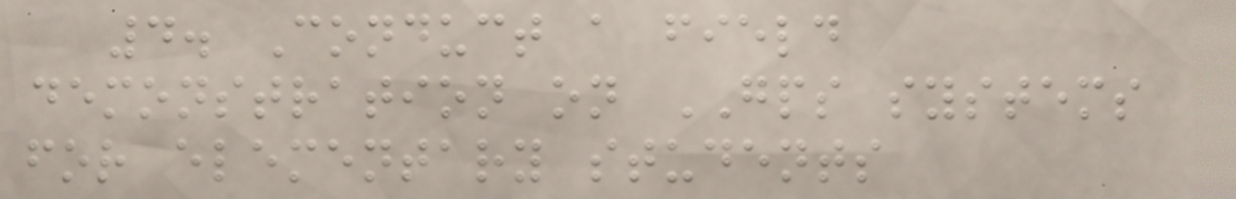4. Conduct a field
demonstration on GPS systems
for elementary students
